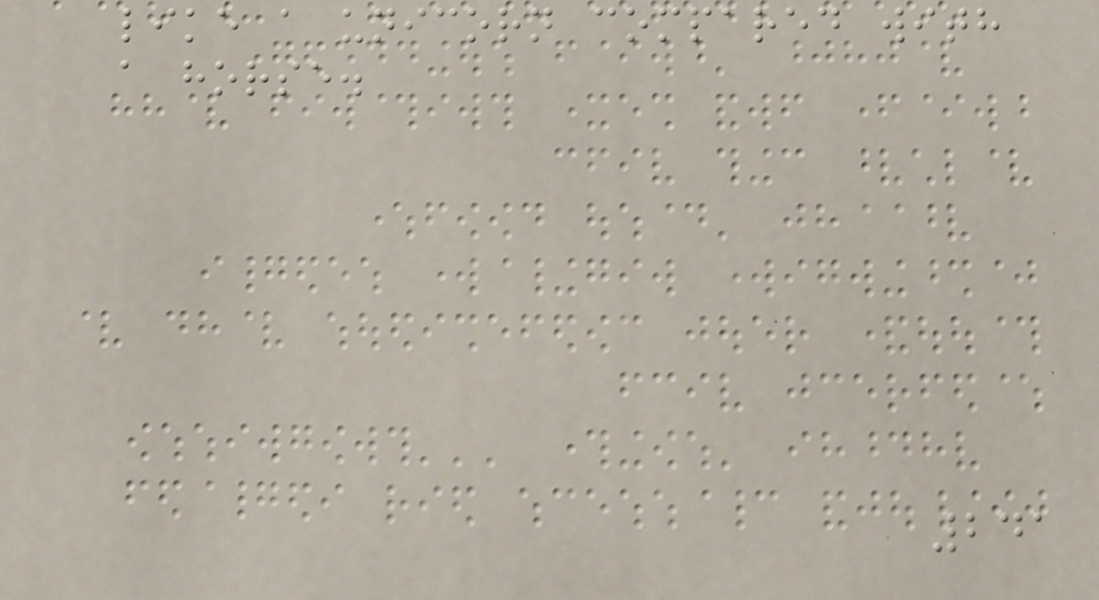like a unicorn compared with
a horse.
241
